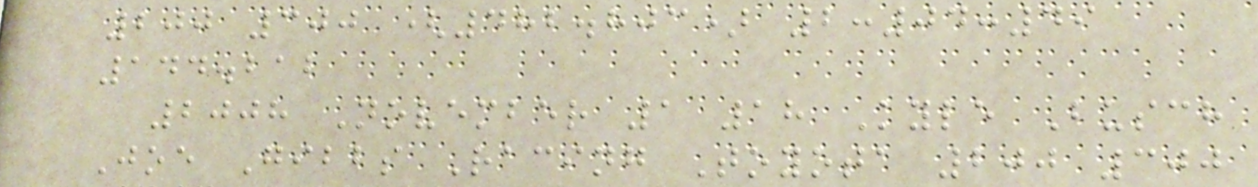200 300 (482.803) 2:04:49
144.212
2008 November 1 18 Kyle Busch
Joe Gibbs Racing Toyota 200 300
